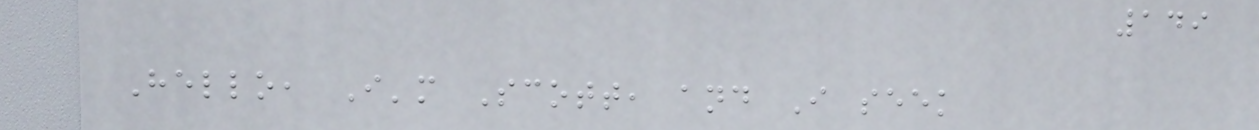149
Hello, I'm Scott, and I seek
